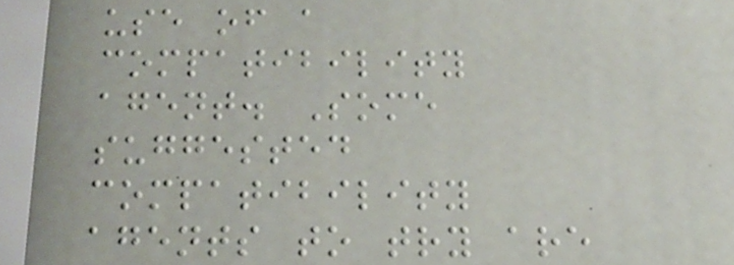use of a
compatibility
agent. Some
suggested
compatibility
agents to try are
